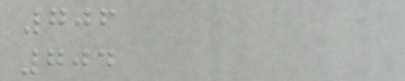706
704
